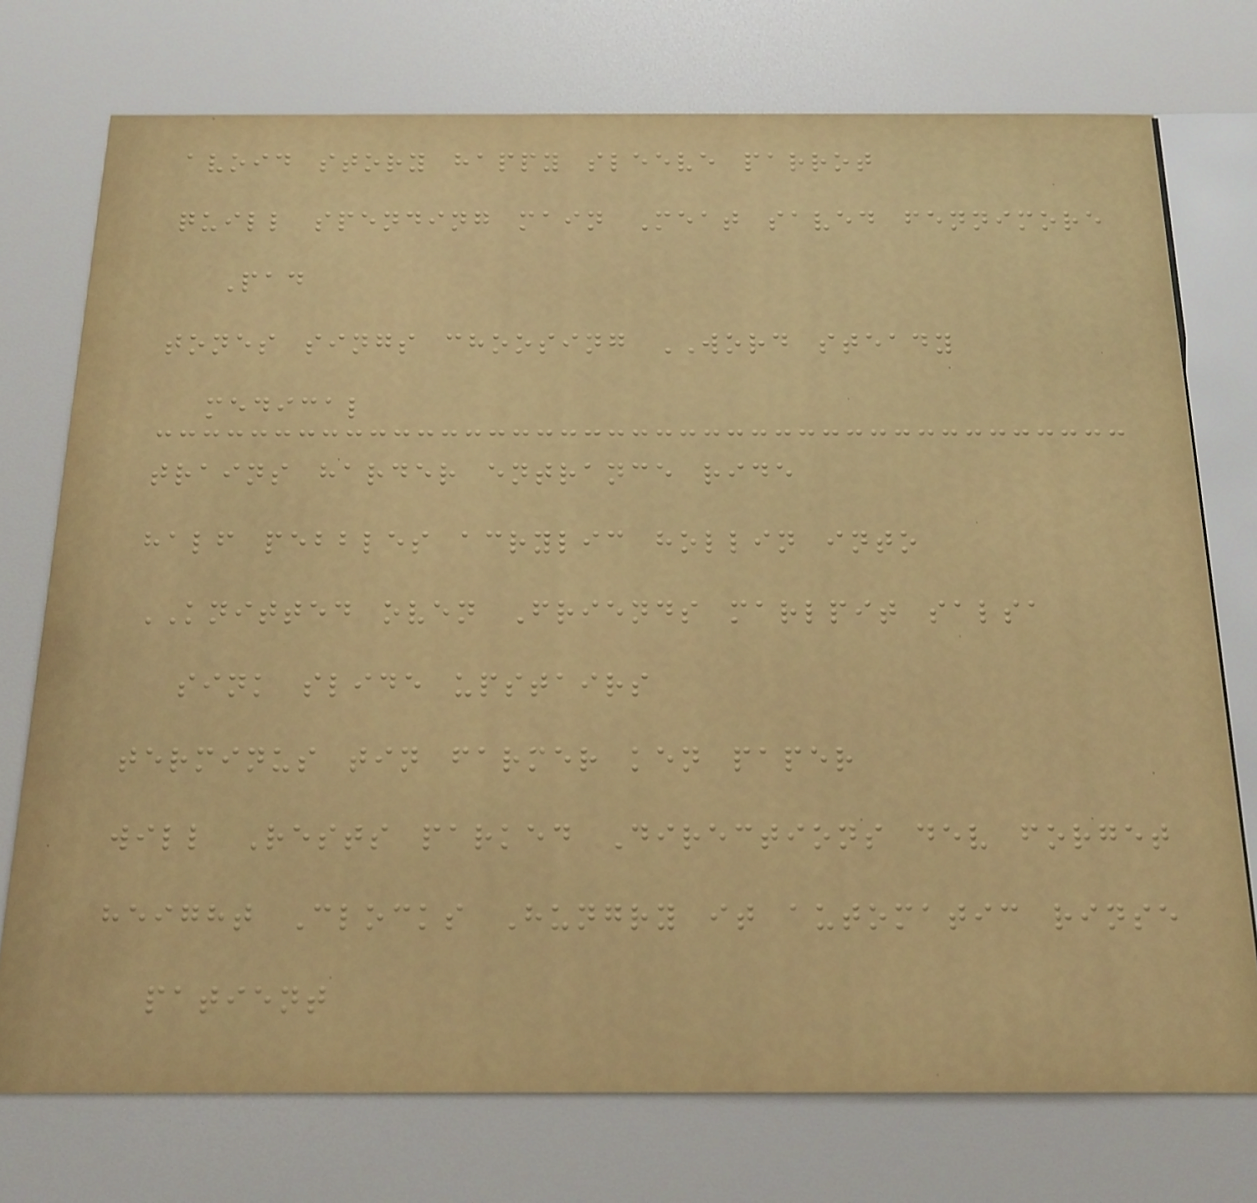avoid story happy sleeve parrot
quill spending main Meat saved fennimore
Pad
tones sings choosing WORD steady
medical
trains harder entrance ride
half pebbles acrylic hollin into
KNITTED oven Friends marlpit salsa
sink slide upstairs
terminus tin farmer ken paper
will Rests parked Directions dev forget
height Clocks Hungry it automatic rinse
patient
